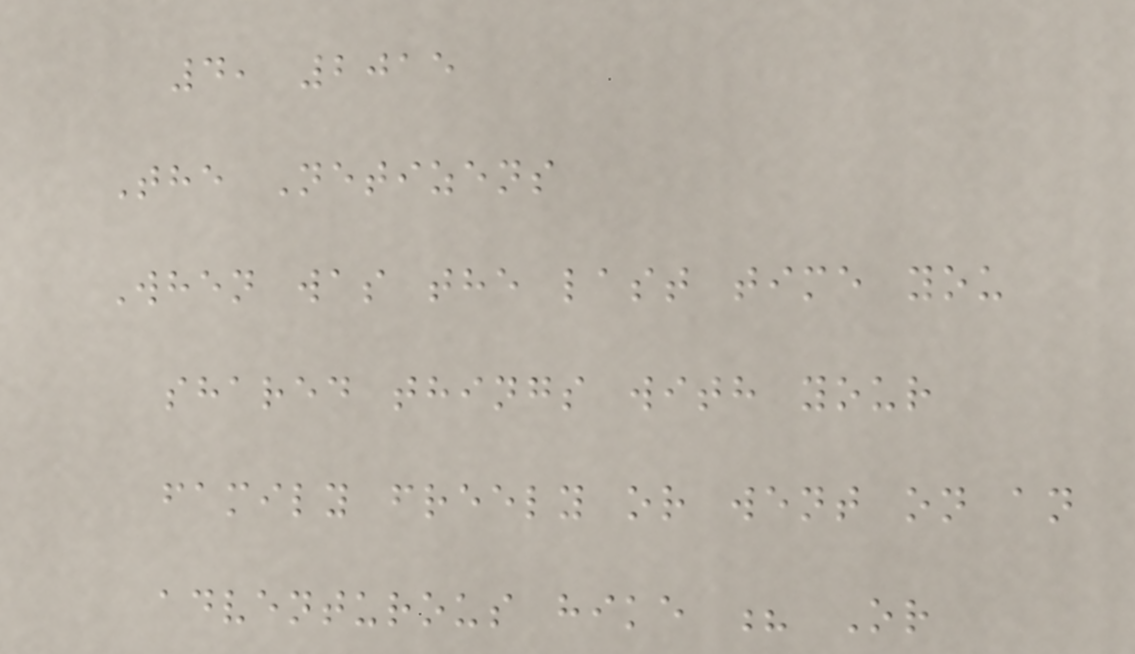4, 2015
The Netizens
When was the last time you
shared things with your
family freely or went on an
adventurous hike ? Or
